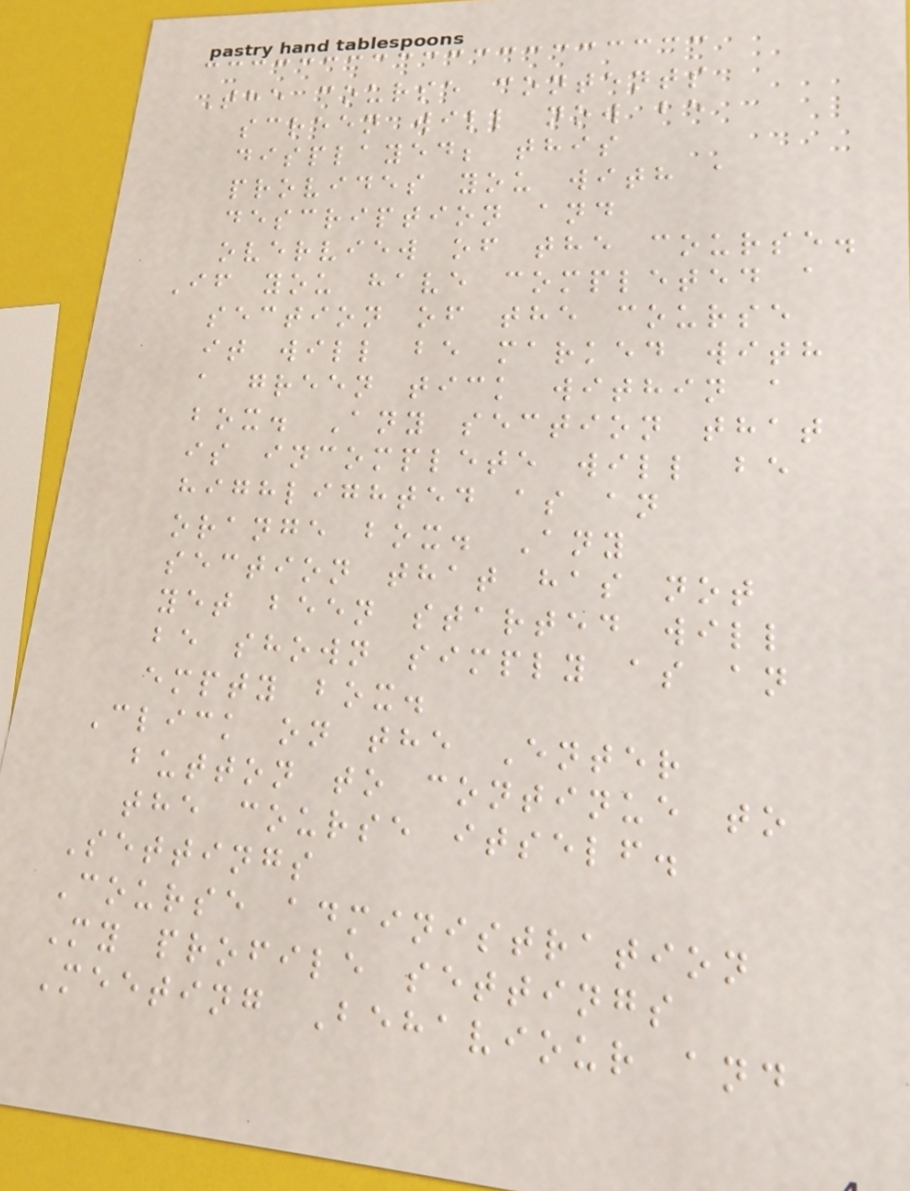The course contents
screen will now be
displayed; this
provides you with a
description and
overview of the course.
If you have completed a
section of the course
it will be marked with
a green tick within a
box. Any section that
is incomplete will be
highlighted as an
orange box. Any
section that has not
yet been started will
be shown simply as an
empty box.
Click on the Enter
button to continue to
the course itself.
Settings
Course administration
My profile settings
Meeting Behaviour and
